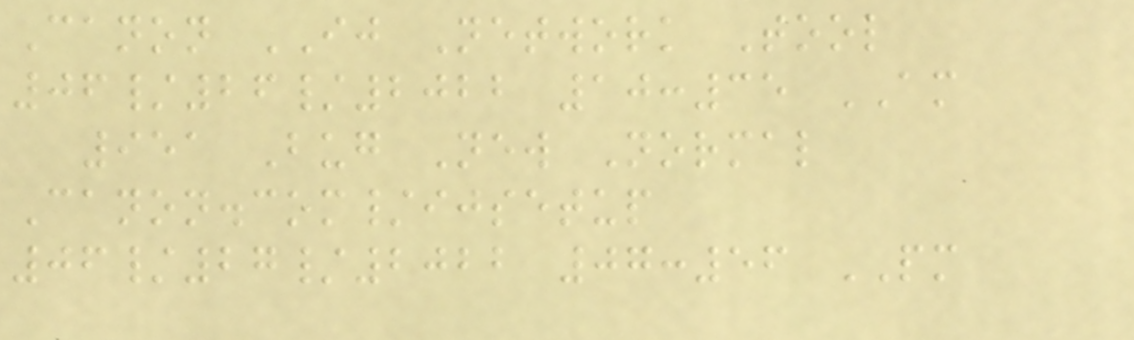Canon IJ Network Tool
06/26/2022 10:35 AM
951 Bug New Normal
Canon.com/ijsetup
06/27/2022 07:56 PM
